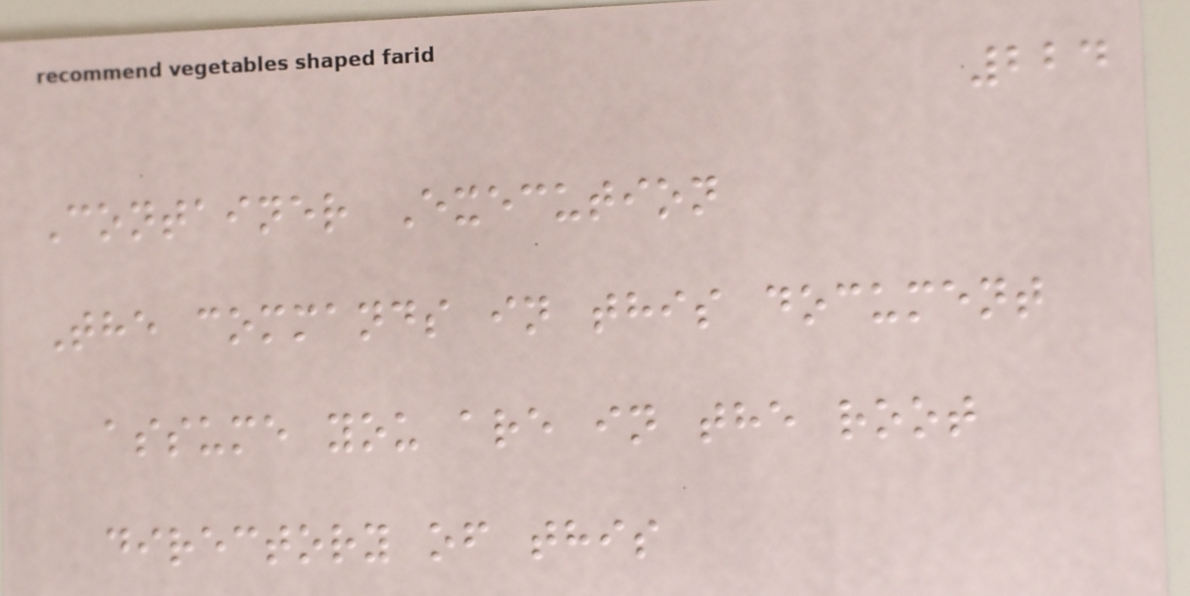224
Container Execution
The commands in this document
assume you are in the root
directory of this
